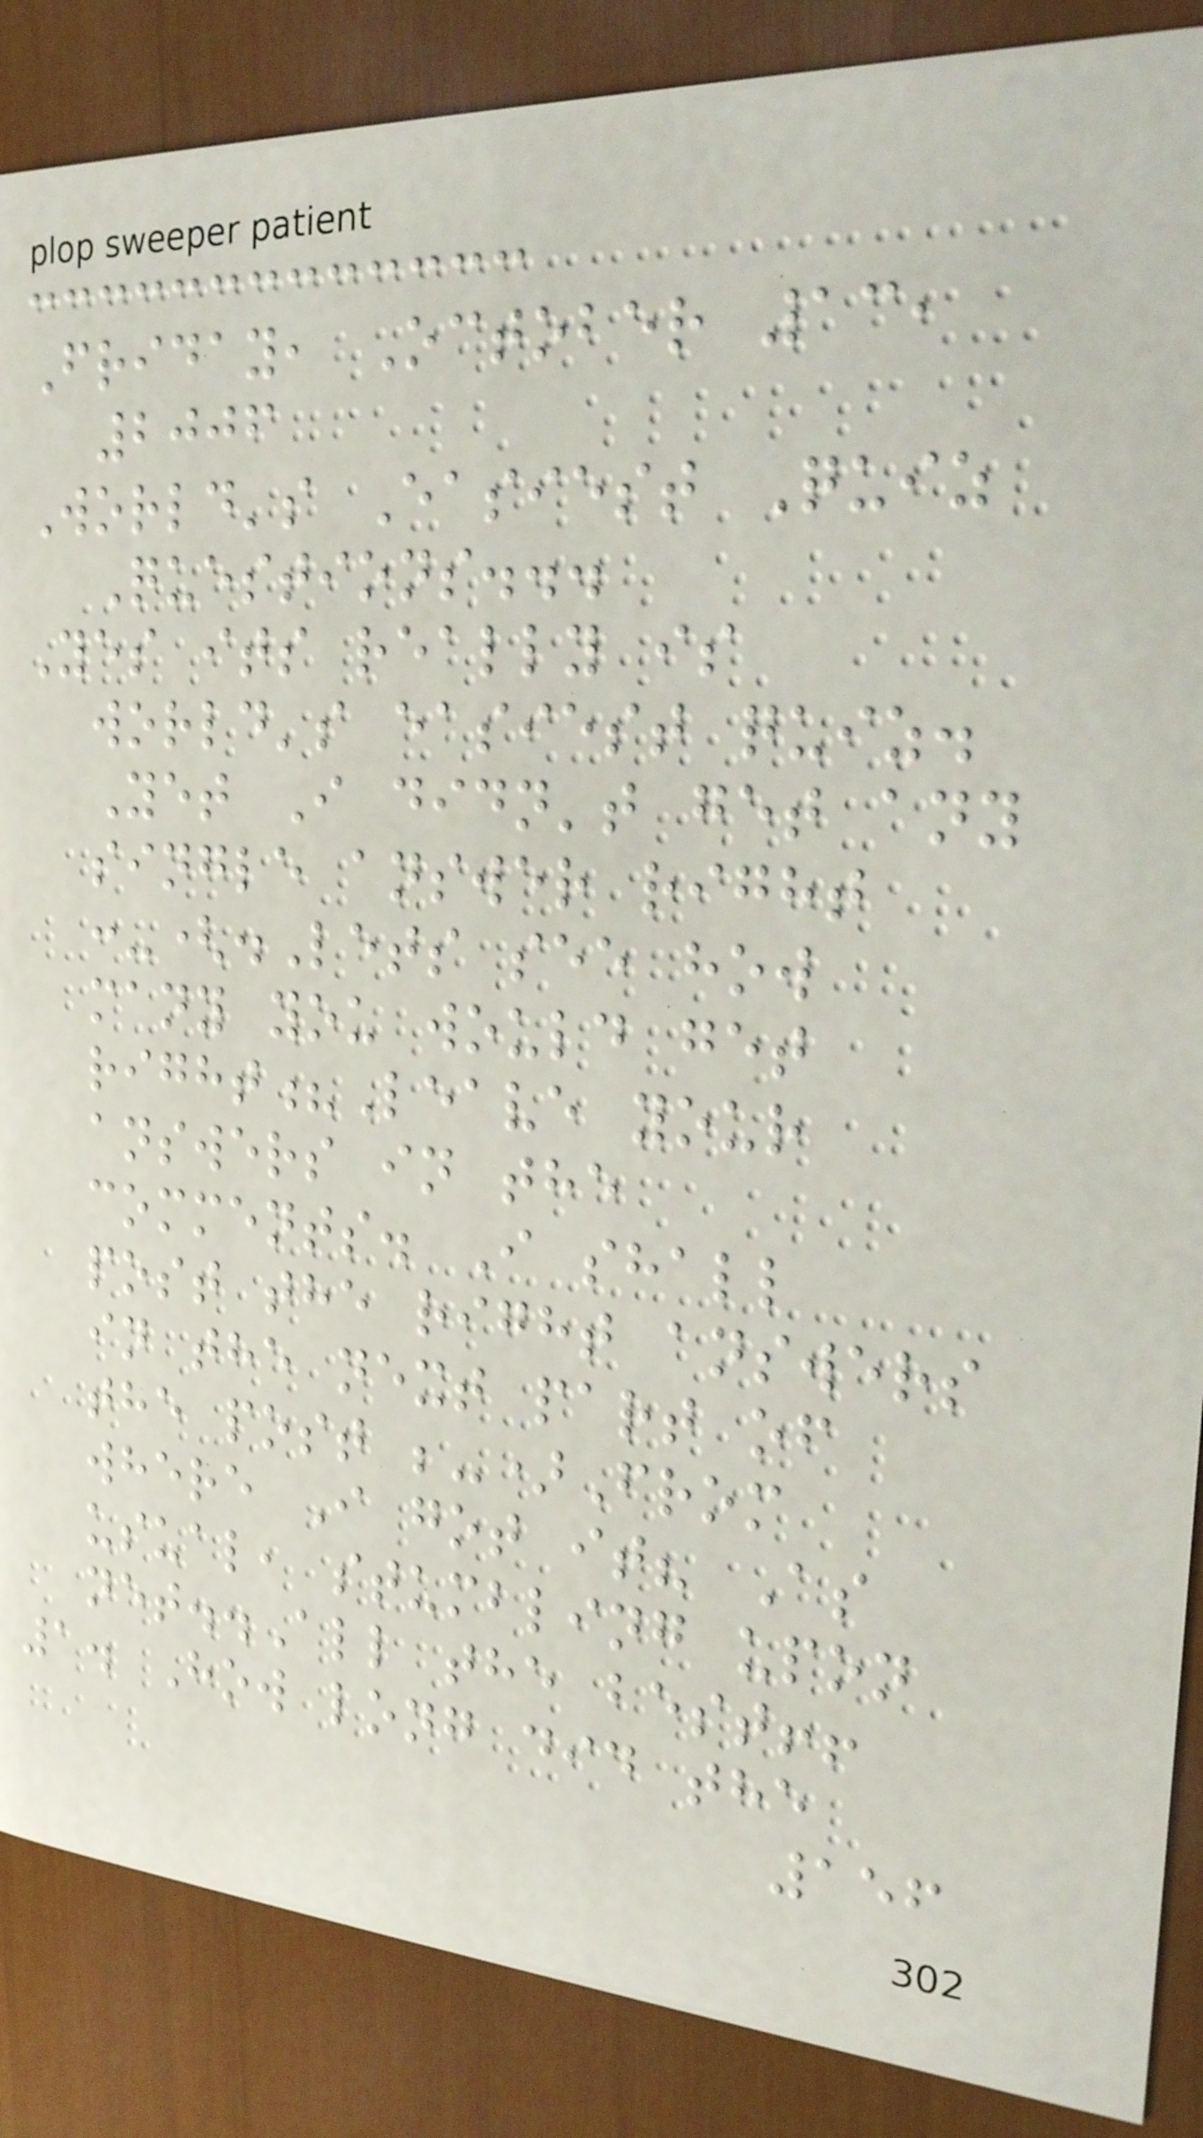Friday, October 13,
2006
World's Easiest Quiz
Questions...
Yes its really is
world's easiest quiz.
Yet I didn't get any
single answer right
:-(.Lets see how
many you would get
right?Leave your
answers in the
comments. I shall
post the right answers
in the next part of
the post ;-)From
where I got it? As
usual, stumbling upon
net..All the best!!
1. How long did the
156
